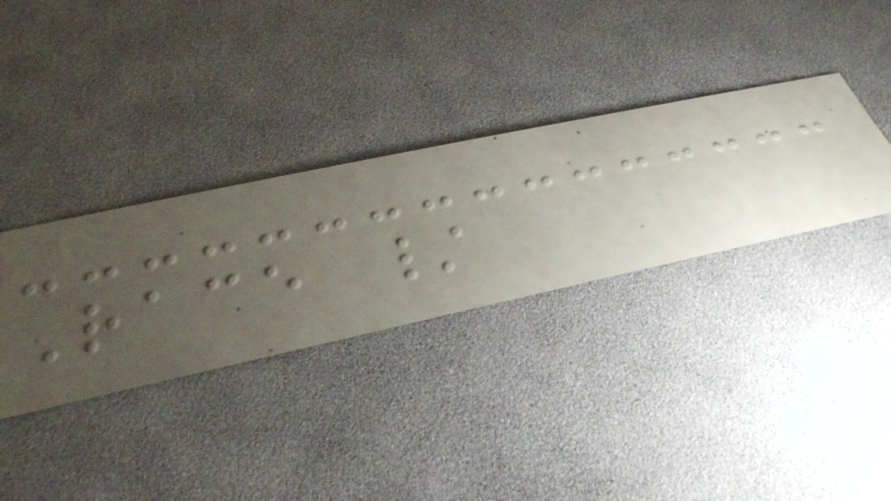Race /
